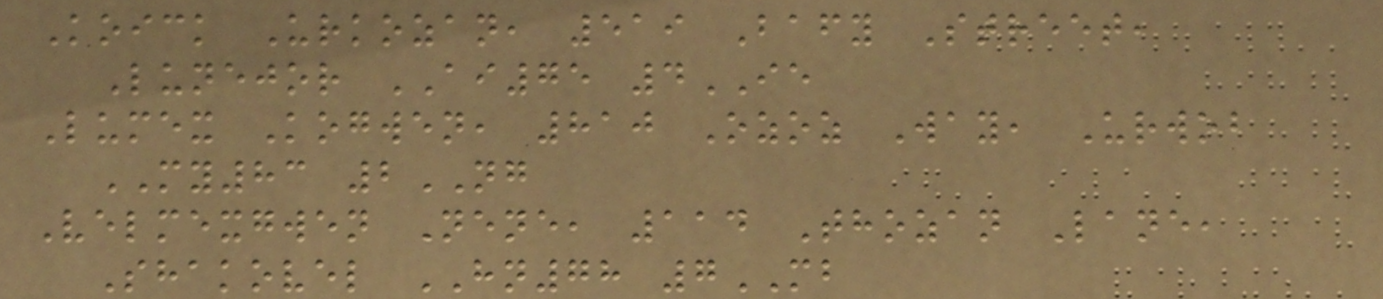Koick Urkozan, 519 Bafy Street,
Lunejor AI75 4IE
Lumex Kogwen, 810 Ozoz Way, Urwob
MY83 2NG
Velmexgwen Nene, 114 Thozan Lane,
Shakovel HN78 7MB
